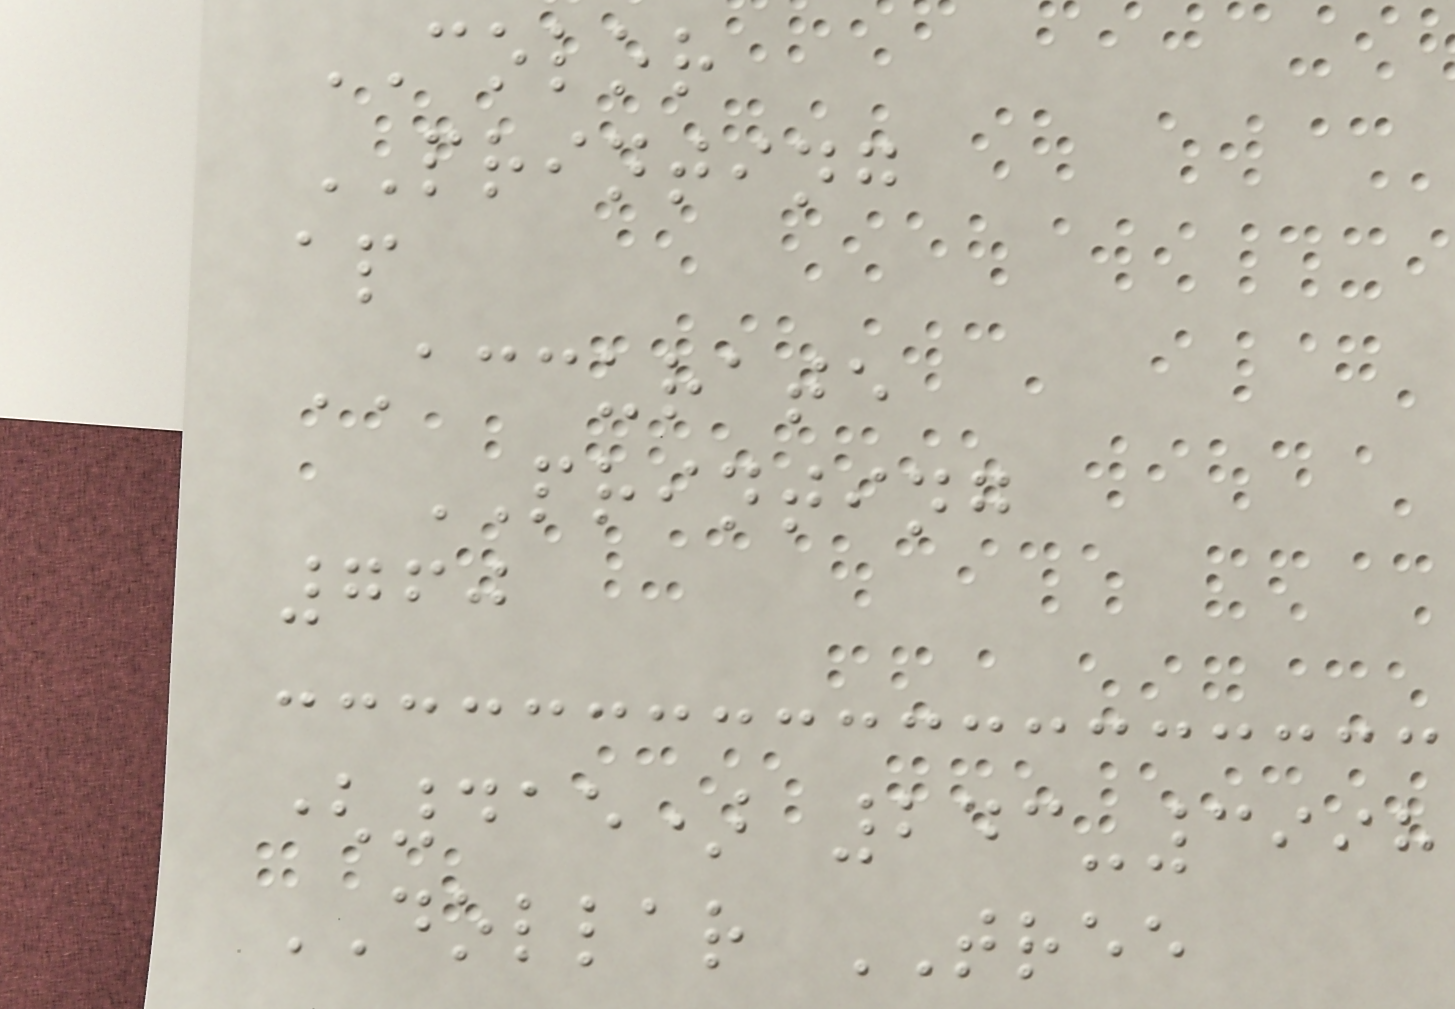COLOR
PRINTING
ap
ACCURATE
PRINTING
760
(415) 243-3998
DOLLAR TREE
